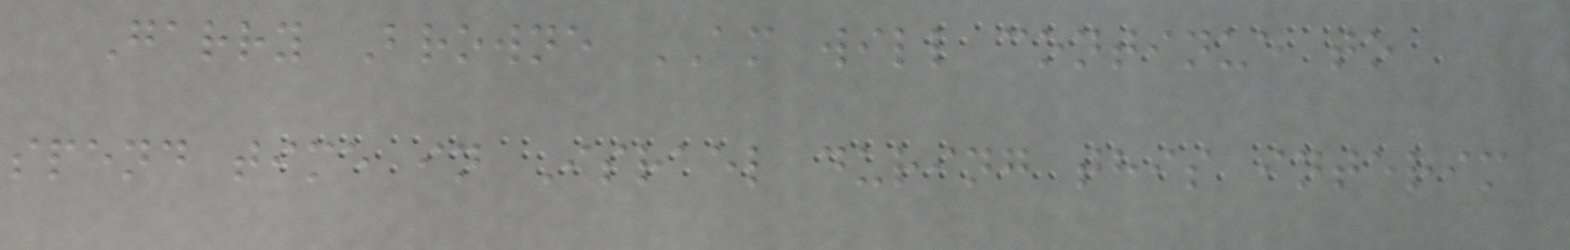Garry Browne AM will continue to
spend time in Israel during this interim
